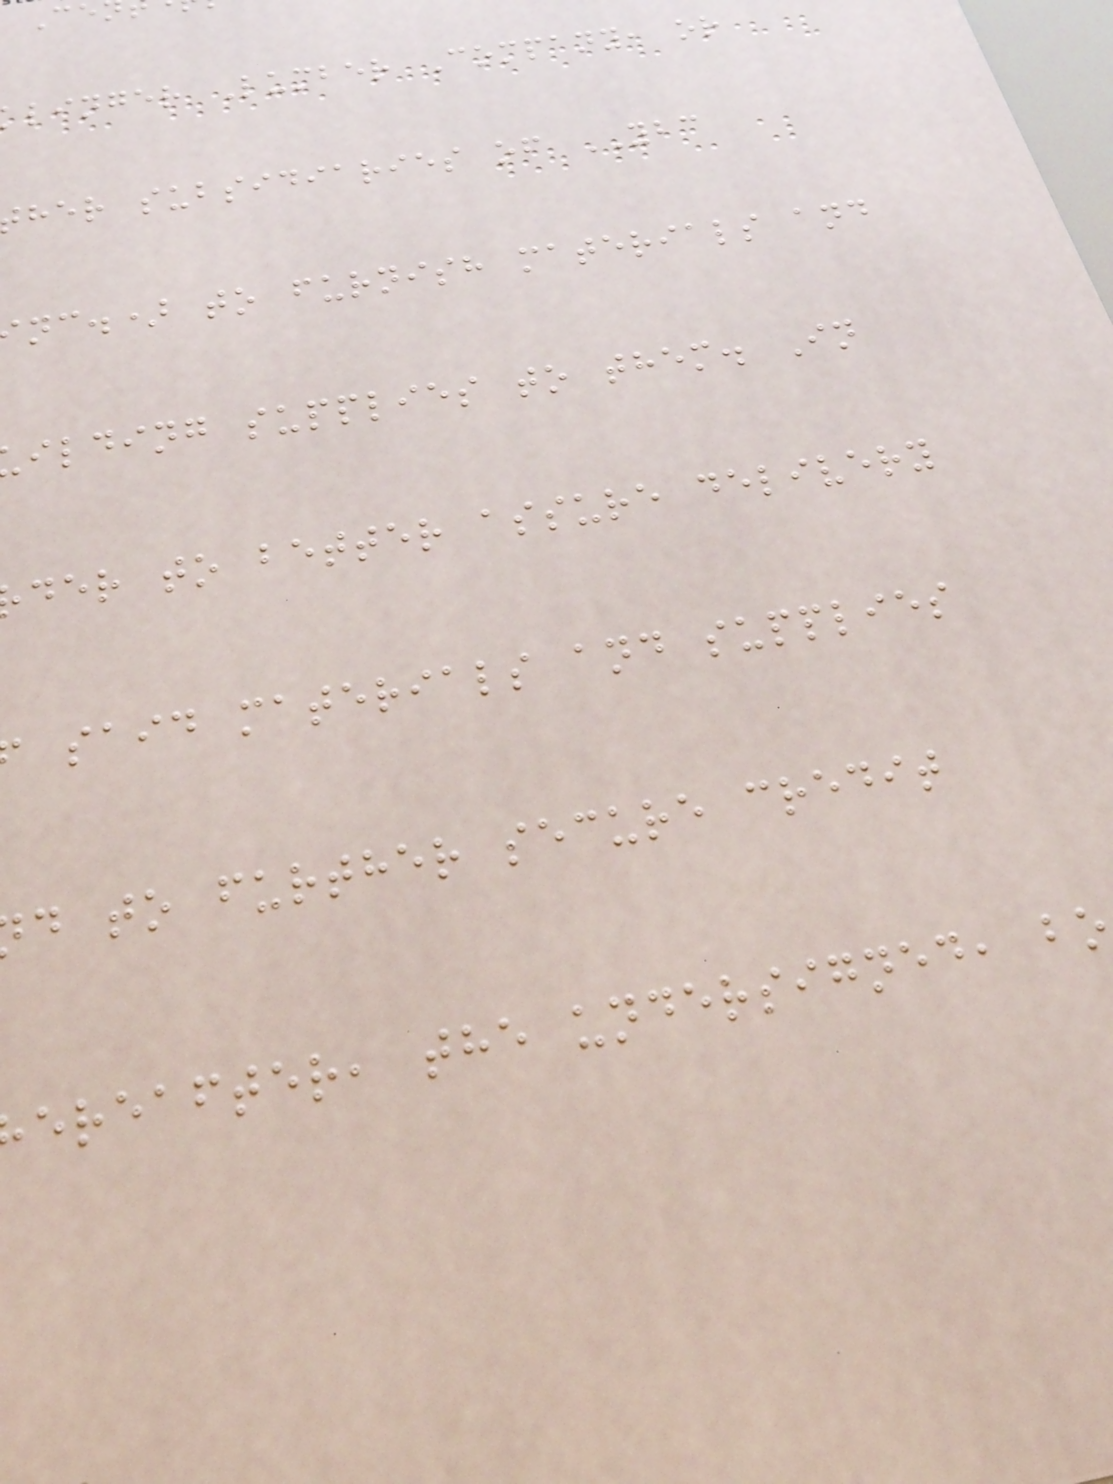linger Lumber Company, or
her subsidiaries of YBC
nc.) to furnish materials and
ilding supplies to them. In
der to better assure delivery
said materials and supplies
d to further secure credit
ereafter, the undersigned, bo
